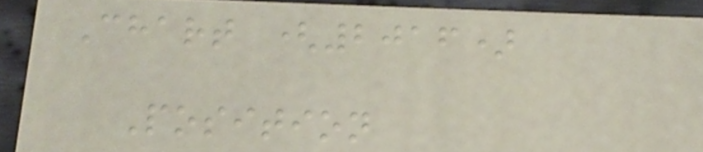Chart (2016)
Position
